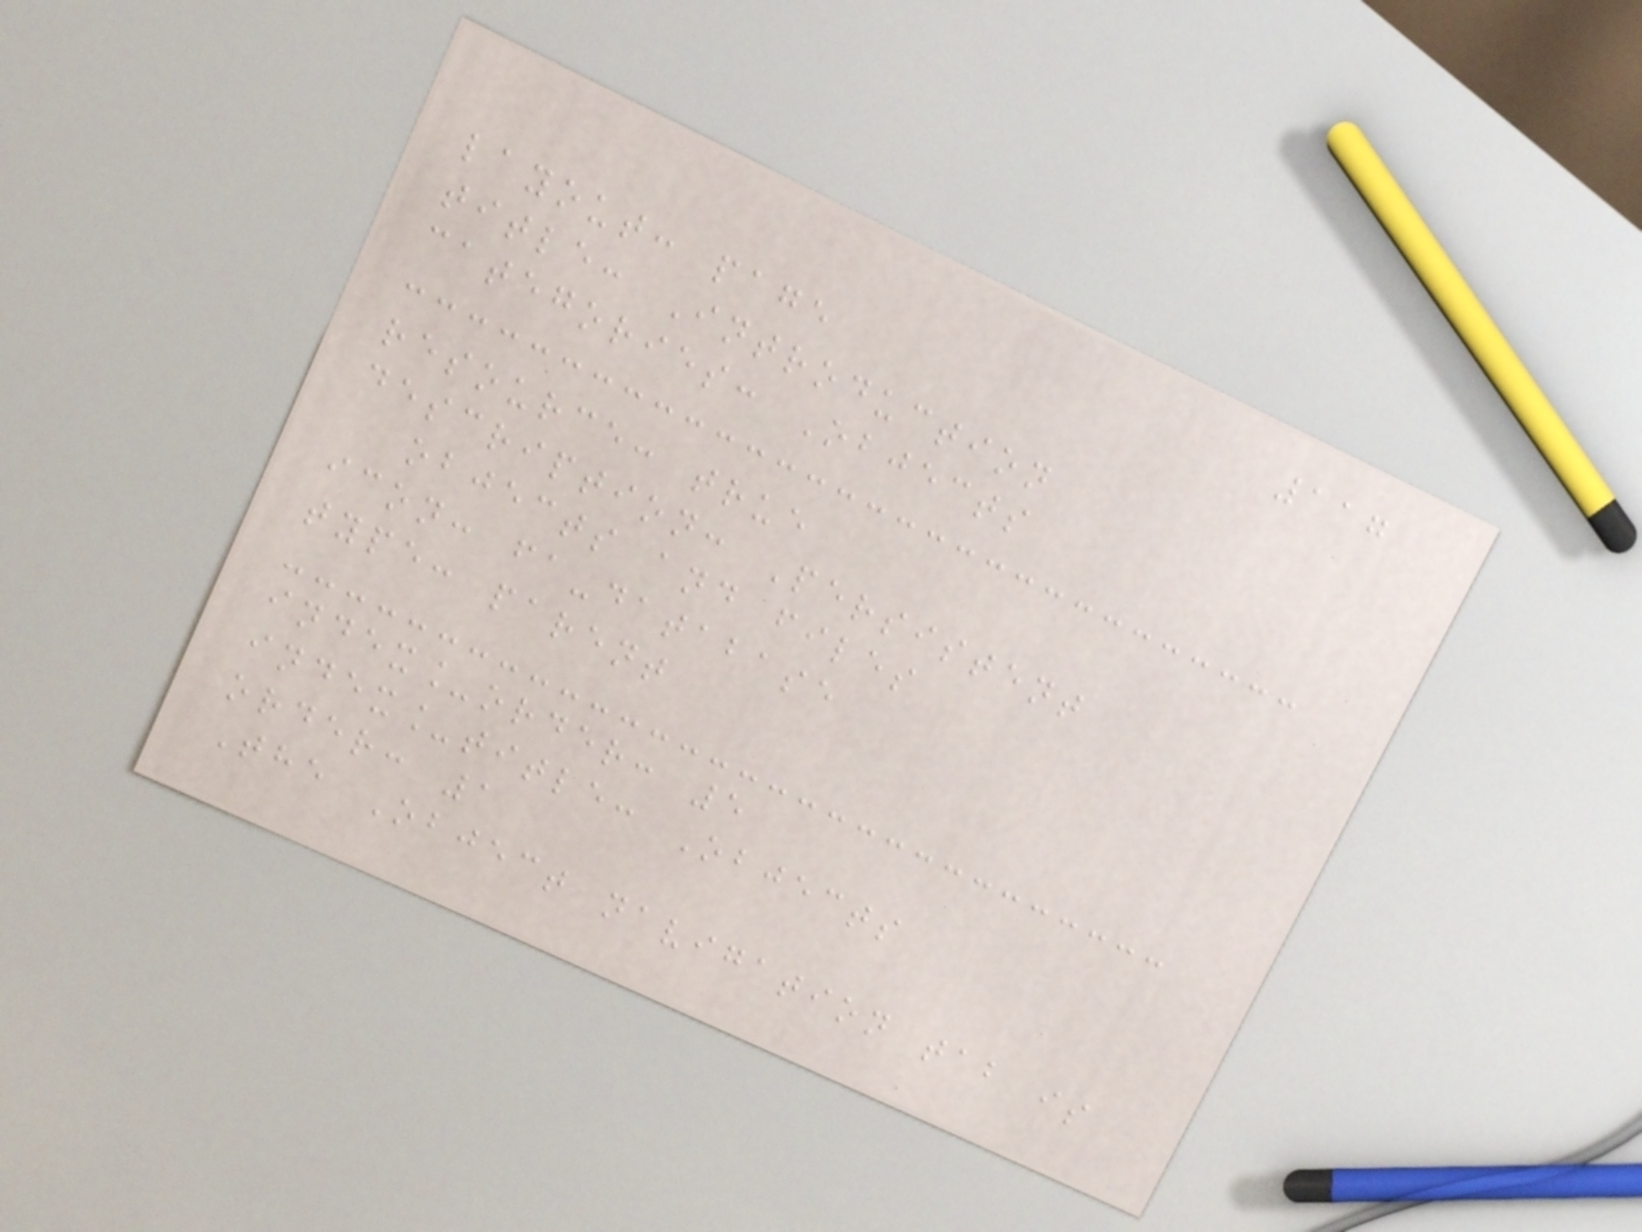117
layout: page
title: Introduction
categories: Objects
resource: true
description: Persistent
objects and files
icon: fa-database
type: parent
index_order: 5
index_title: Objects
order: 1
The Object navigation tab is
